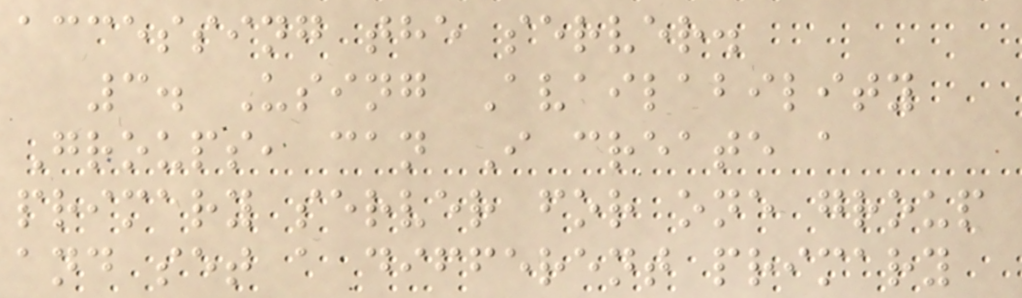accessing the server.
3. Using Availability
Groups, can I create a
primary server for one group
and set a different primary
